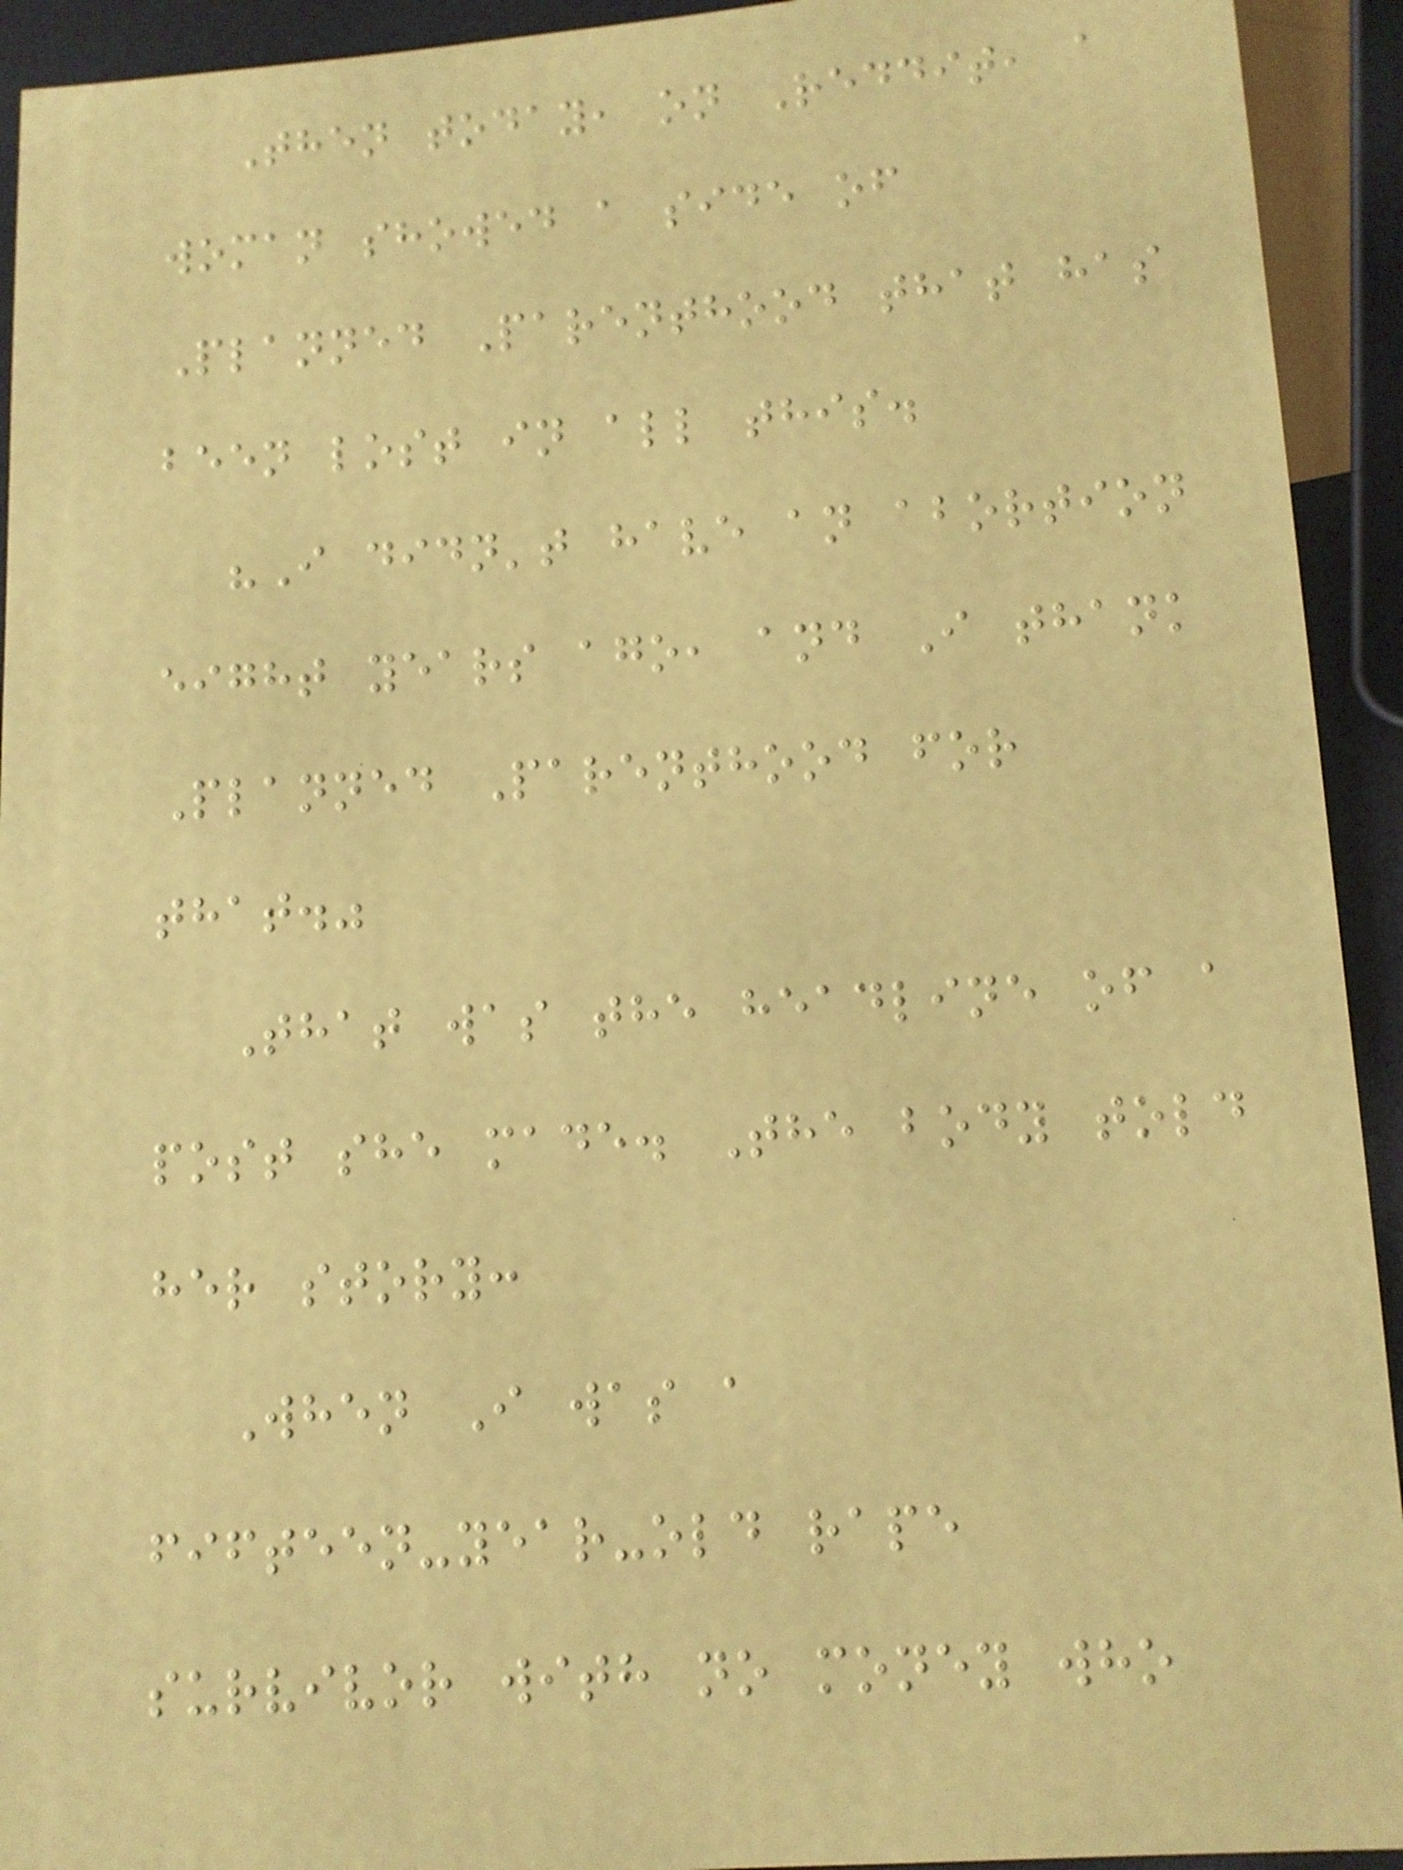Then today, on Reddit, a
woman showed a side of
Planned Parenthood that has
been lost in all this.
"I didn't have an abortion
eight years ago, and I thank
Planned Parenthood for
that."
That was the headline of a
post she made. The body told
her story:
When I was a
fifteen-year-old rape
survivor with no money who
